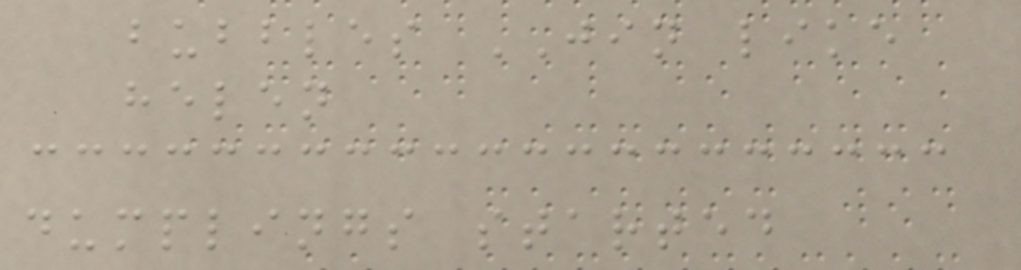bubbles JIN like
helen
dumplings started
